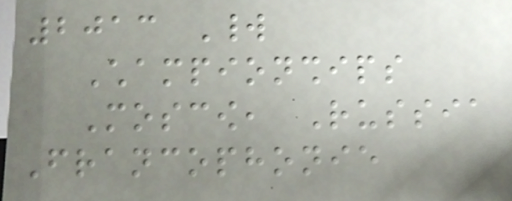2013 World
Championships
Moscow, Russia
Francophonie
